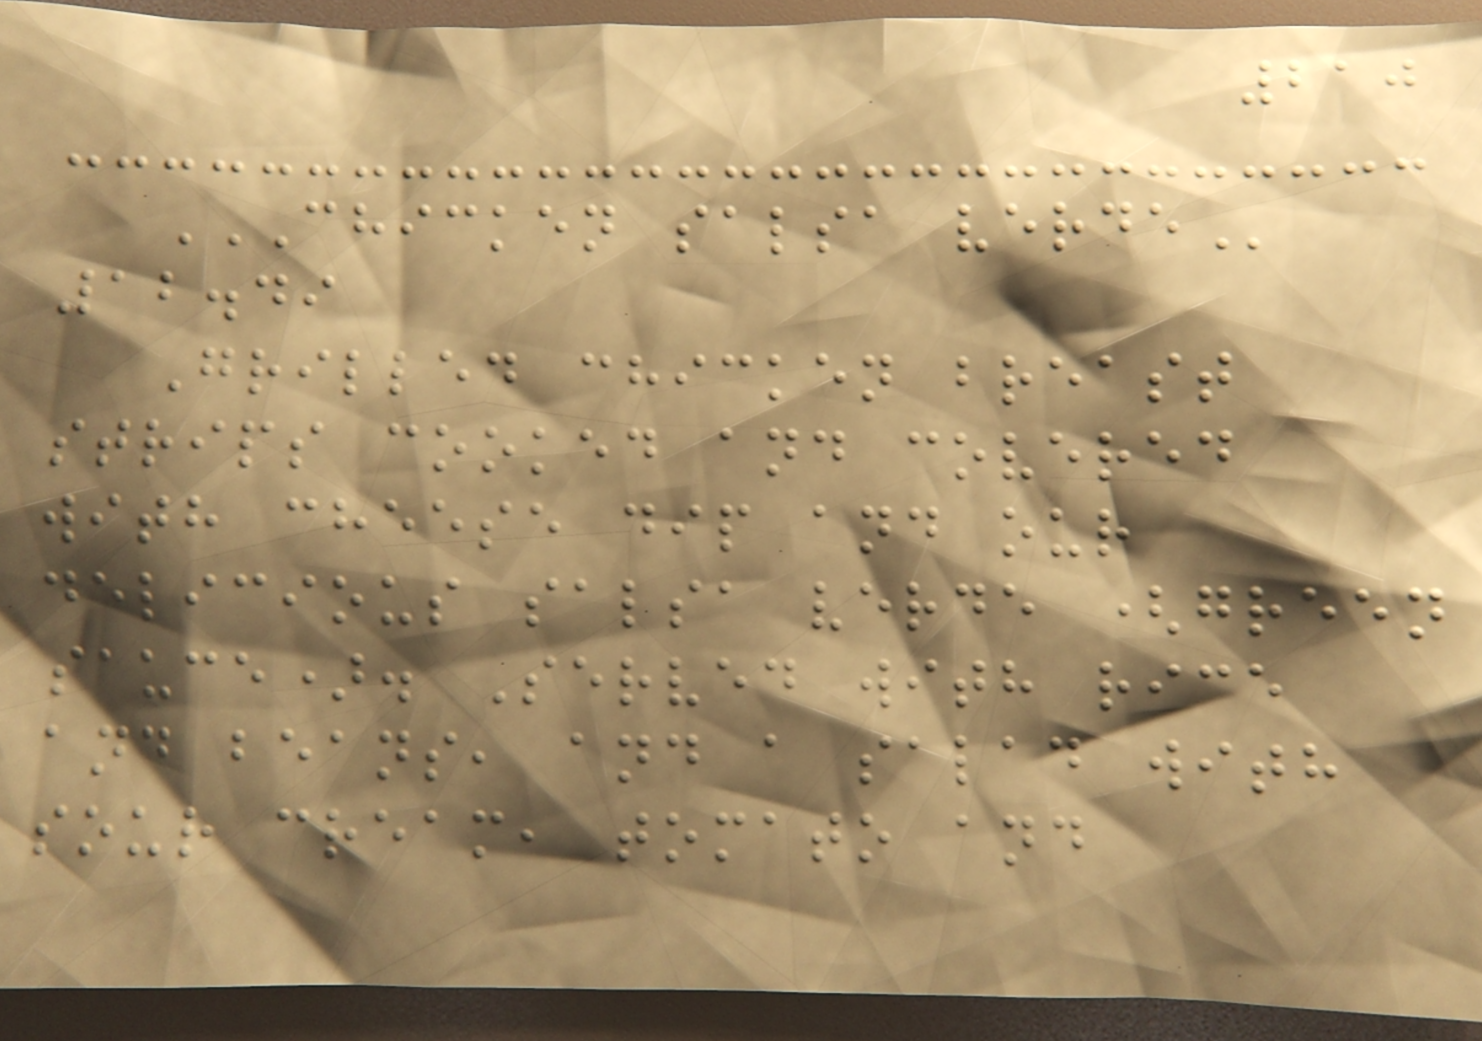210
CHICKEN SALSA VERDE
12.49
Grilled chicken breast
strips cooked and covered
with cheese dip and our
delicious salsa verde (green
sauce). Served with rice
and beans, and a salad with
sour cream, tomato and
